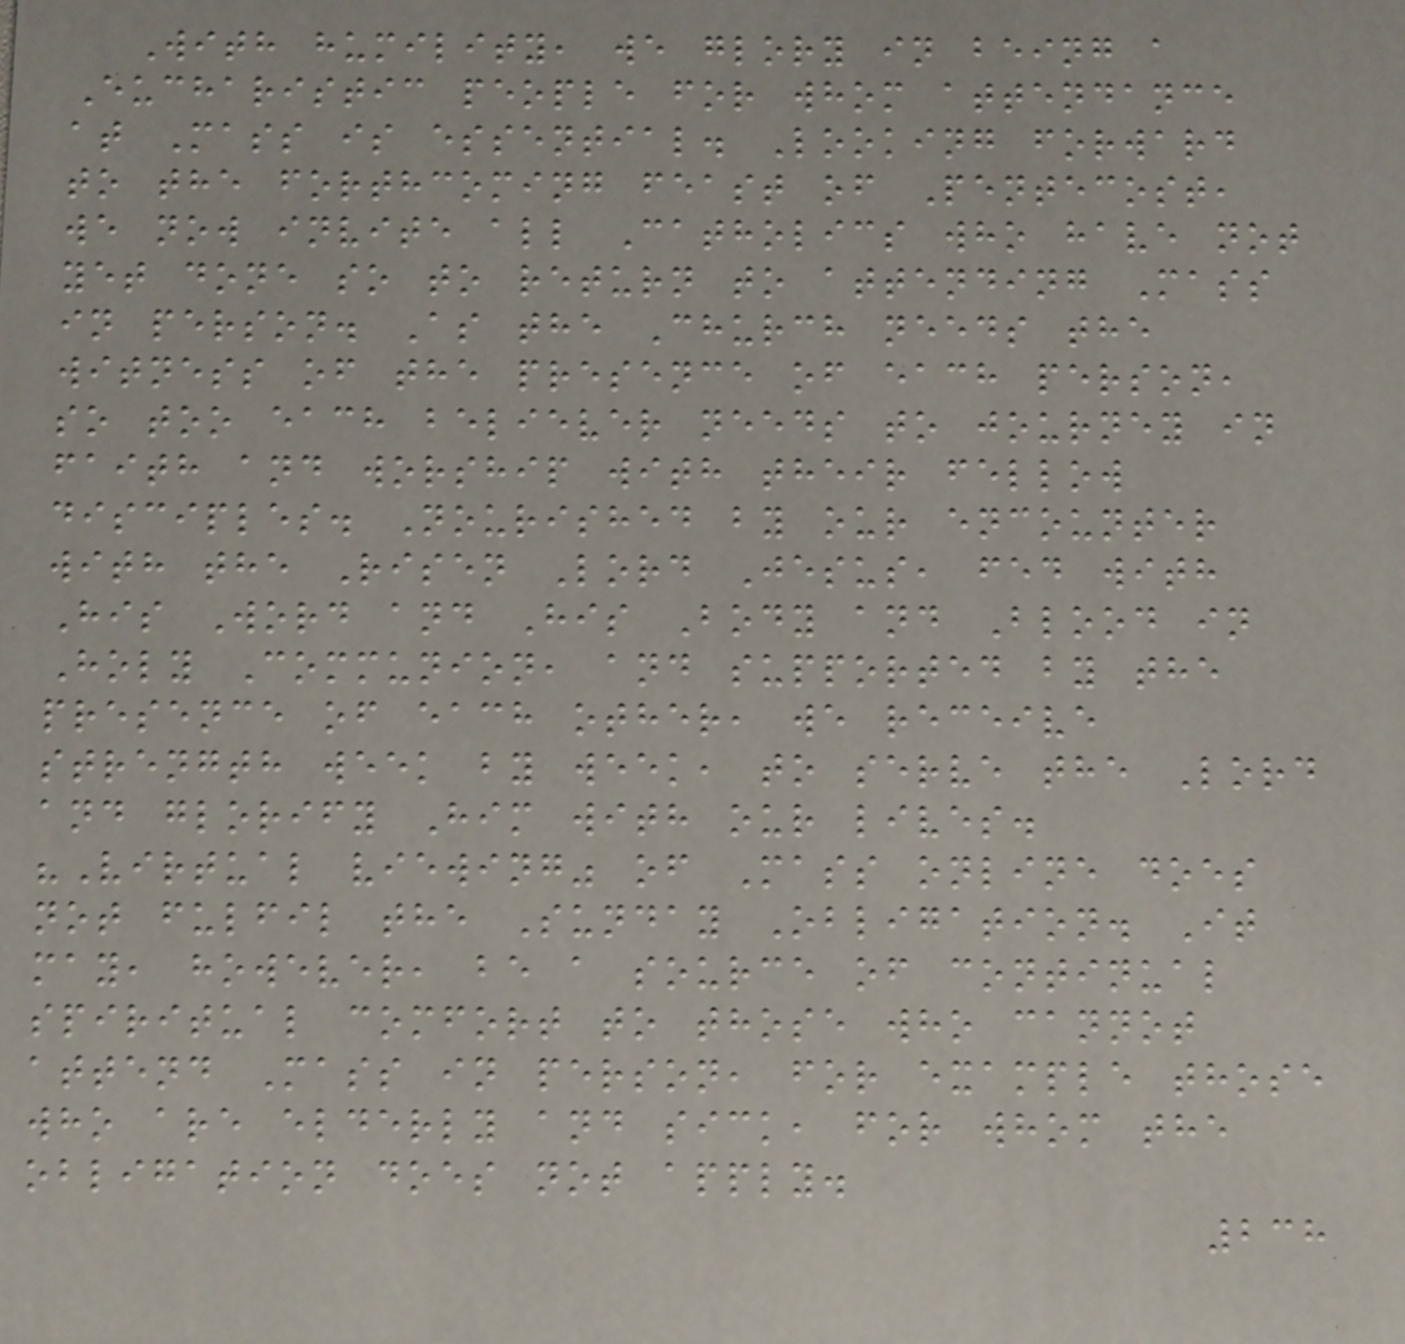With humility, we glory in being a
Eucharistic people for whom attendance
at Mass is essential. Looking forward
to the forthcoming feast of Pentecost,
we now invite all Catholics who have not
yet done so to return to attending Mass
in person. As the Church needs the
witness of the presence of each person,
so too each believer needs to journey in
faith and worship with their fellow
disciples. Nourished by our encounter
with the Risen Lord Jesus, fed with
His Word and His Body and Blood in
Holy Communion, and supported by the
presence of each other, we receive
strength week by week, to serve the Lord
and glorify Him with our lives.
"Virtual viewing" of Mass online does
not fulfil the Sunday Obligation. It
may, however, be a source of continual
spiritual comfort to those who cannot
attend Mass in person, for example those
who are elderly and sick, for whom the
obligation does not apply.
238
